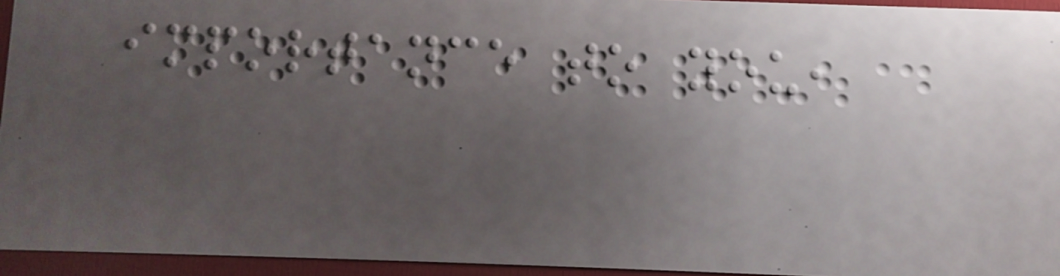importance to you,
